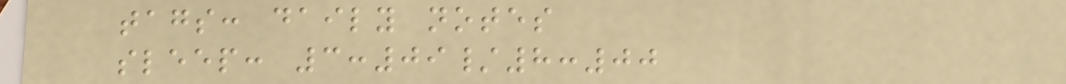tags: daily notes
sleep: 3:09/8:00
